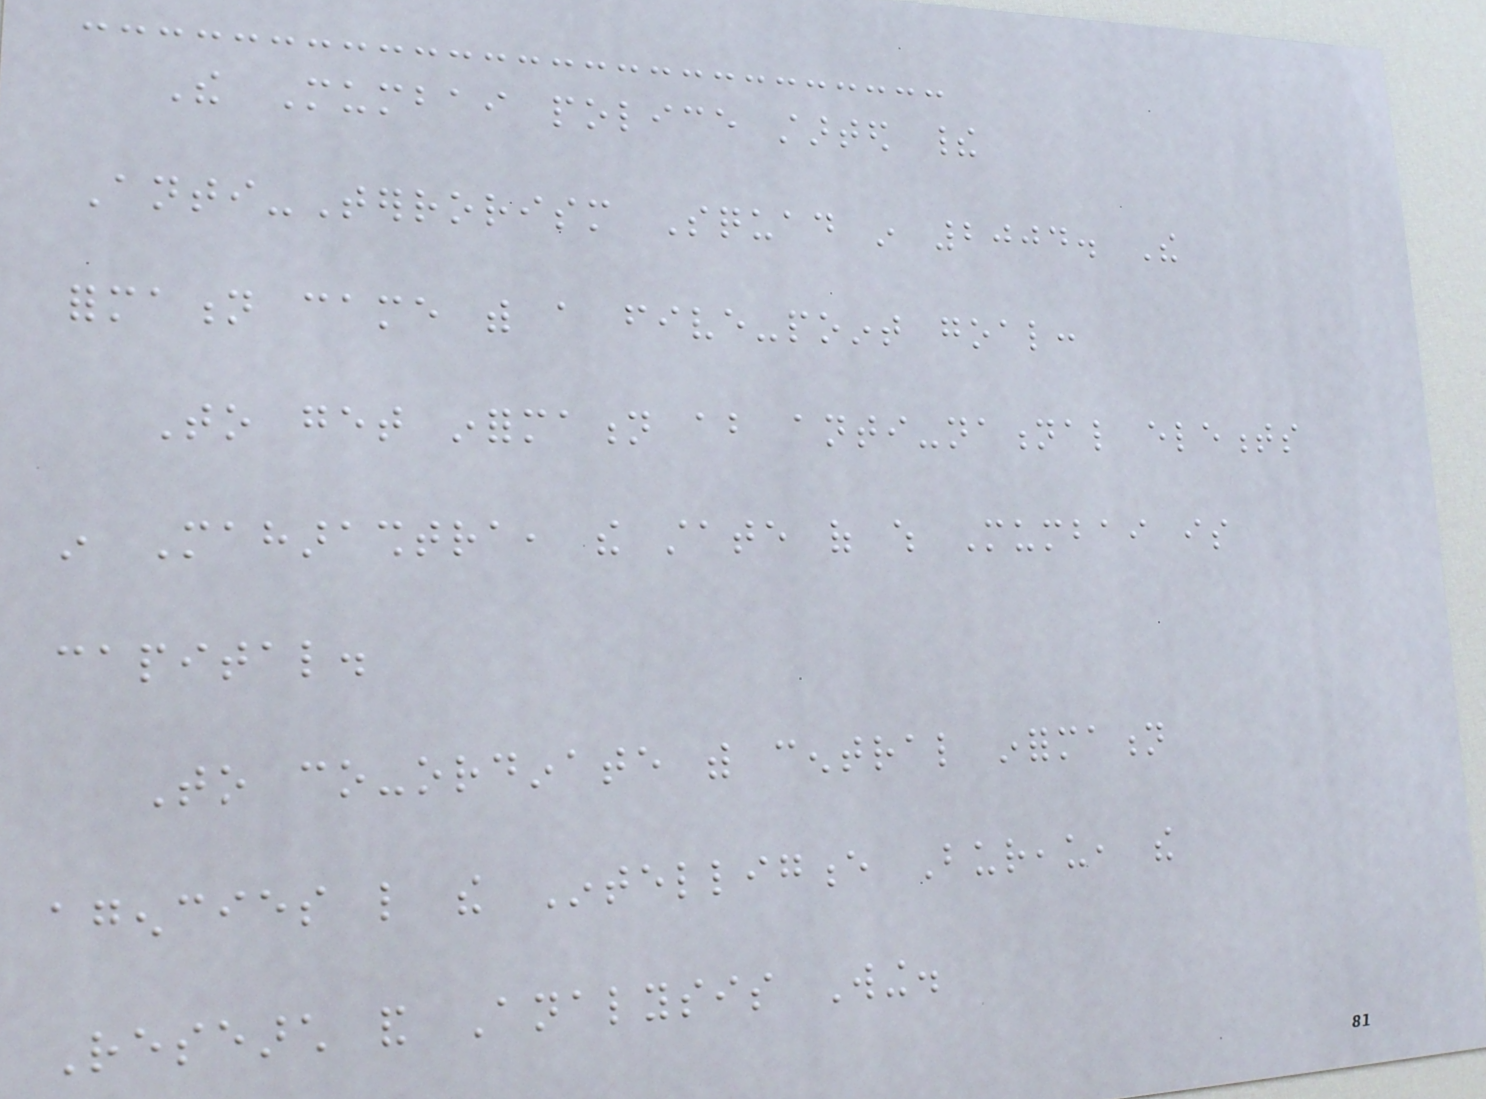The Mumbai police started their
Anti-Terrorism Squad in 2004. The
formation came with a five-point goal:
To get information about anti-national elements
in Maharashtra, the state of which Mumbai is
capital.
To co-ordinate with central information
agencies like the Intelligence Bureau, the
Research and Analysis Wing.
